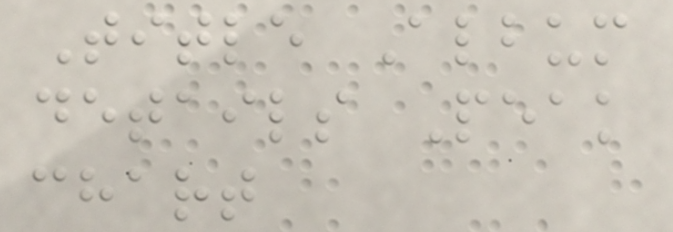Title Album
details Peak
chart
